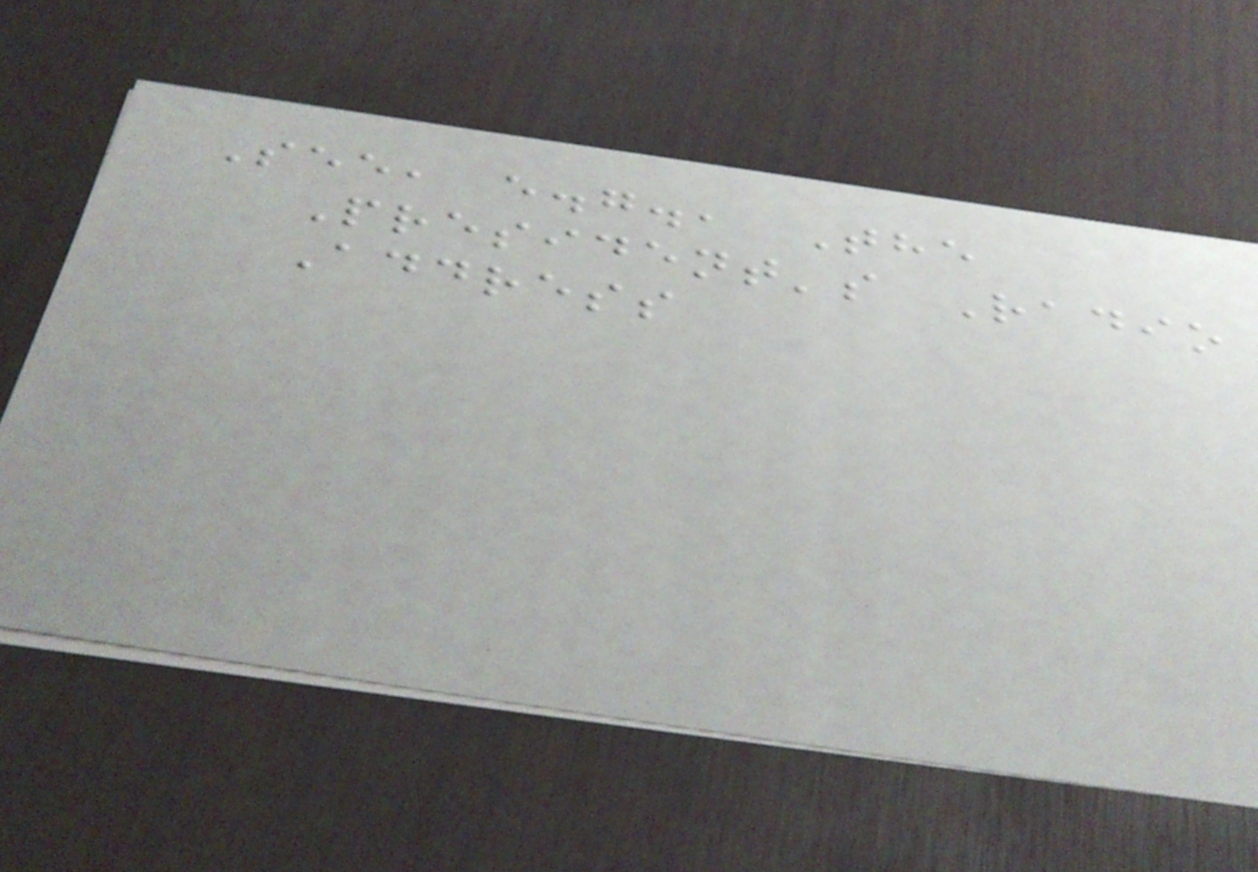See, e.g., The
President's Radio
Address
